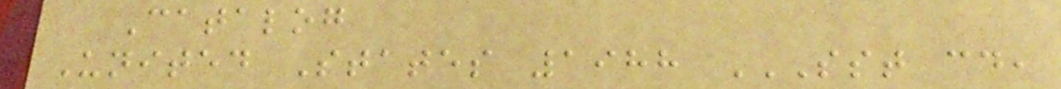Catalog
United States 1988 SST CD,
